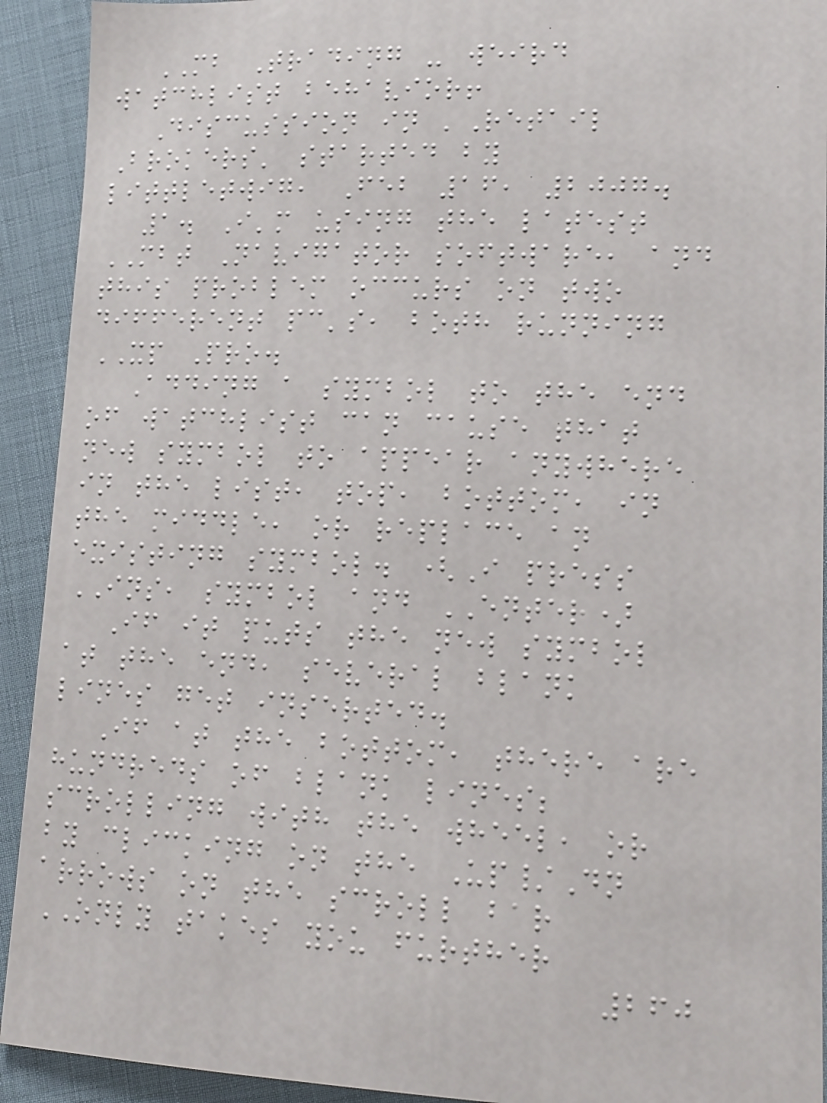MB Trading - weird
watchlist behavior!
Discussion in 'Retail
Brokers' started by
littletwig, Feb 16, 2007.
1. I'm using the latest
MBT Navigator software, and
this problem occurs on two
different pc's, both running
XP Pro.
Adding a symbol to the end
of watchlist can cause that
new symbol to appear anywhere
in the list, top, bottom, in
the middle, or replace an
existing symbol. (I press
INS, symbol and ENTER)
If it puts the new symbol
at the end, several blank
lines get inserted.
If at the bottom, there are
hundreds of blank lines;
scrolling with the wheel, or
by clicking on the Up/Dn
arrows on the scroll bar
ONLY takes you further
260
